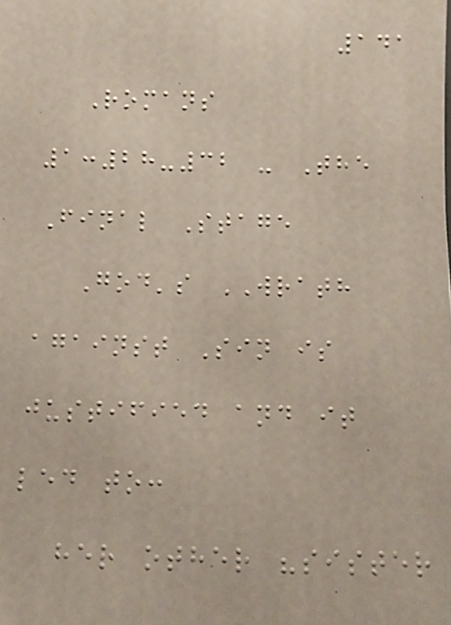141
Romans
1:28-32 - The
Final Stage
God's WRATH
against Sin is
justified and it
led to:
her other "sister
